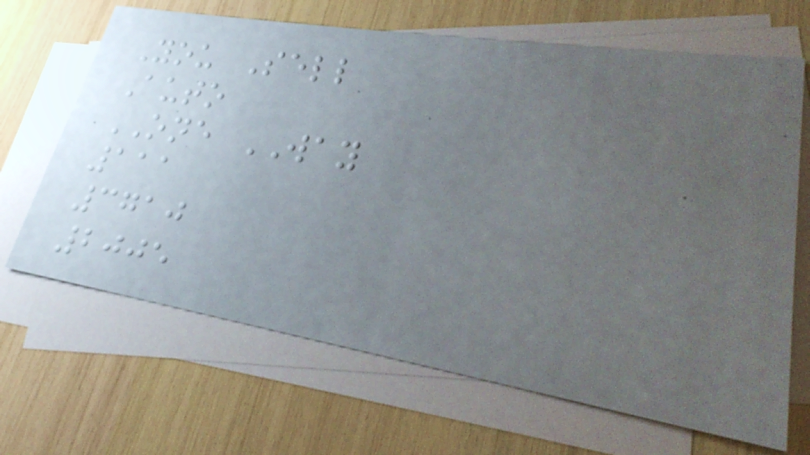You Sell
Auto
ONE WAY
111
3710
2005
